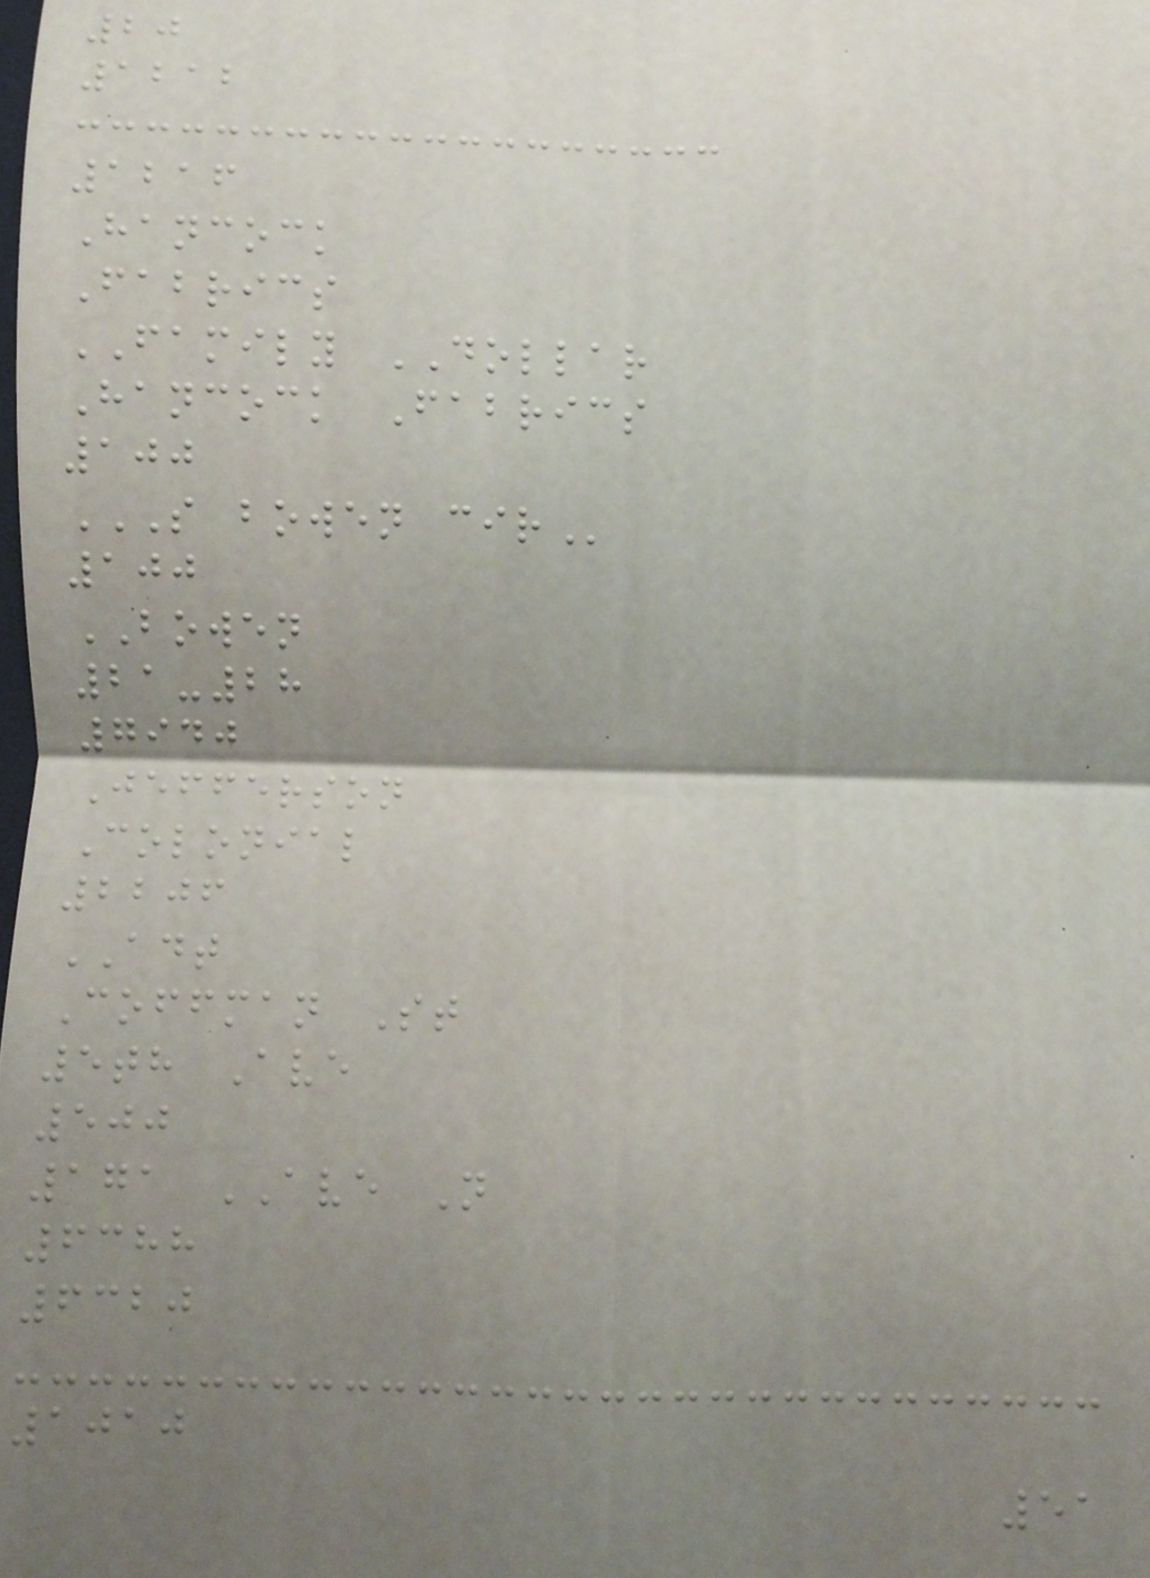20
1212
1216
Hancock
Fabrics
FAMILY DOLLAR
Hancock Fabrics
100
S BOWEN CIR
100
BOWEN
21-28
7940
Jefferson
Colonial
2206
ADT
Coffman St
5th Ave
500
171 AVE N
6388
6320
1010
51
